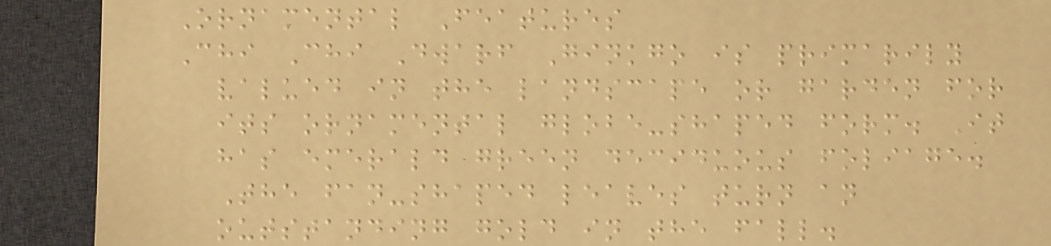Ornamental Features
Chi Chi Dwarf Ginkgo is primarily
valued in the landscape or garden for
its ornamental globe-shaped form. It
has emerald green deciduous foliage.
The fan-shaped leaves turn an
outstanding gold in the fall.
